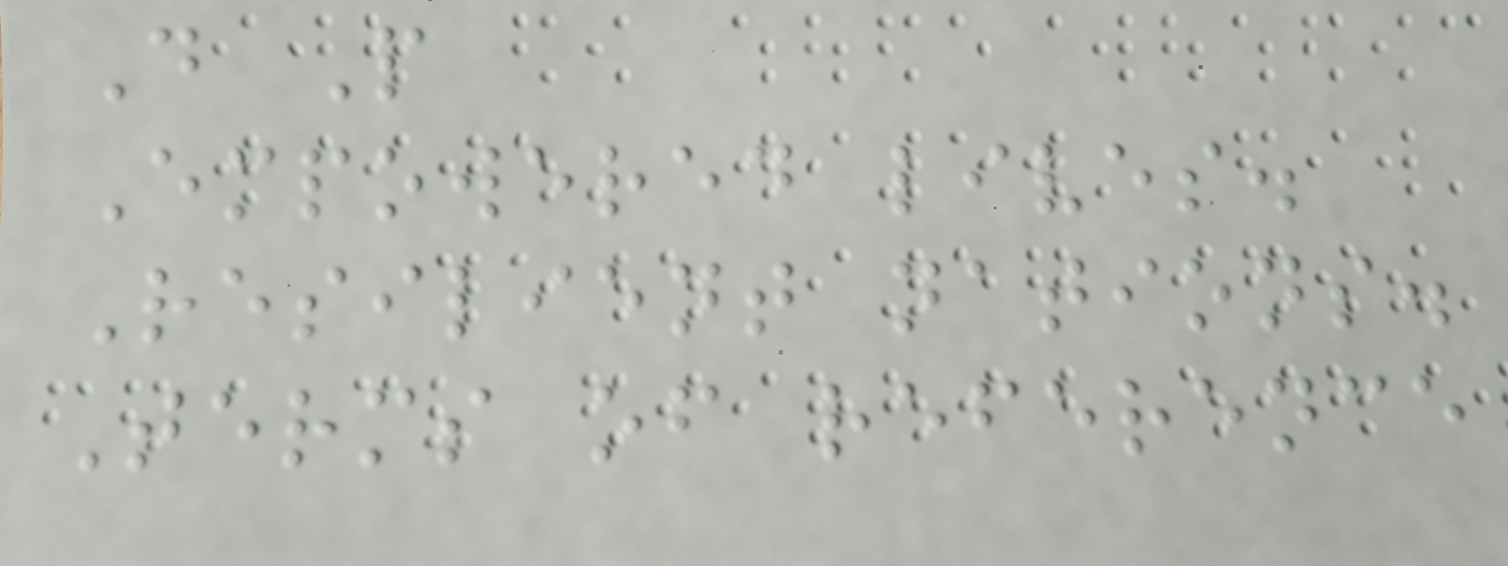D P
Empowered lives.
Resilient nations.
Terms of reference
